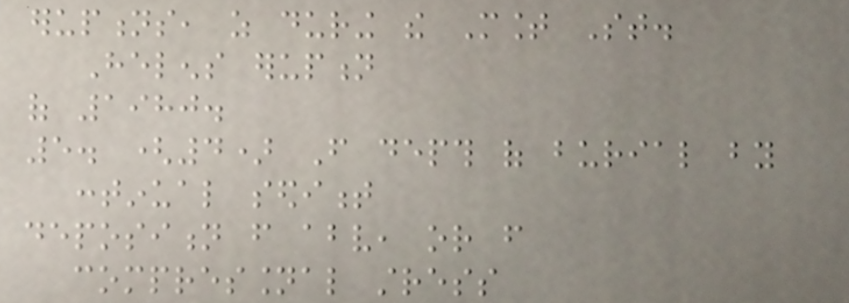eruptions, as during the Mount St.
Helens eruption
of 1980.
5. (4) From depth of burial by
continual sediment
deposition from above, or from
compressional stress
